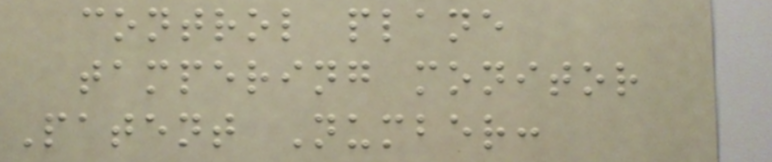control plane
tampering monitor
Patent Number:
